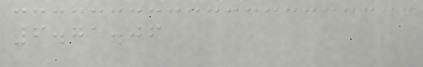6.71.06
